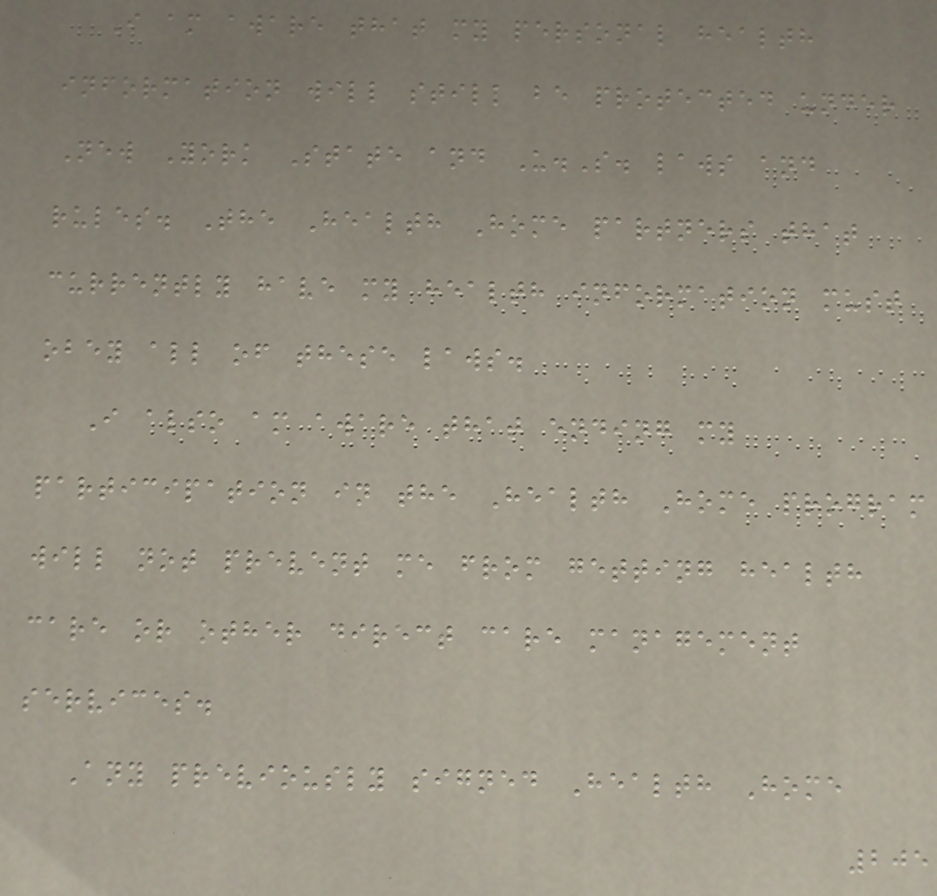I am aware that my personal health
information will still be protected under
New York State and U.S. laws and
rules. The Health Home partners that
currently have my health information must
obey all of these laws.
I also am aware that ending my
participation in the Health Home program
will not prevent me from getting health
care or other direct care management
services.
Any previously signed Health Home
205
